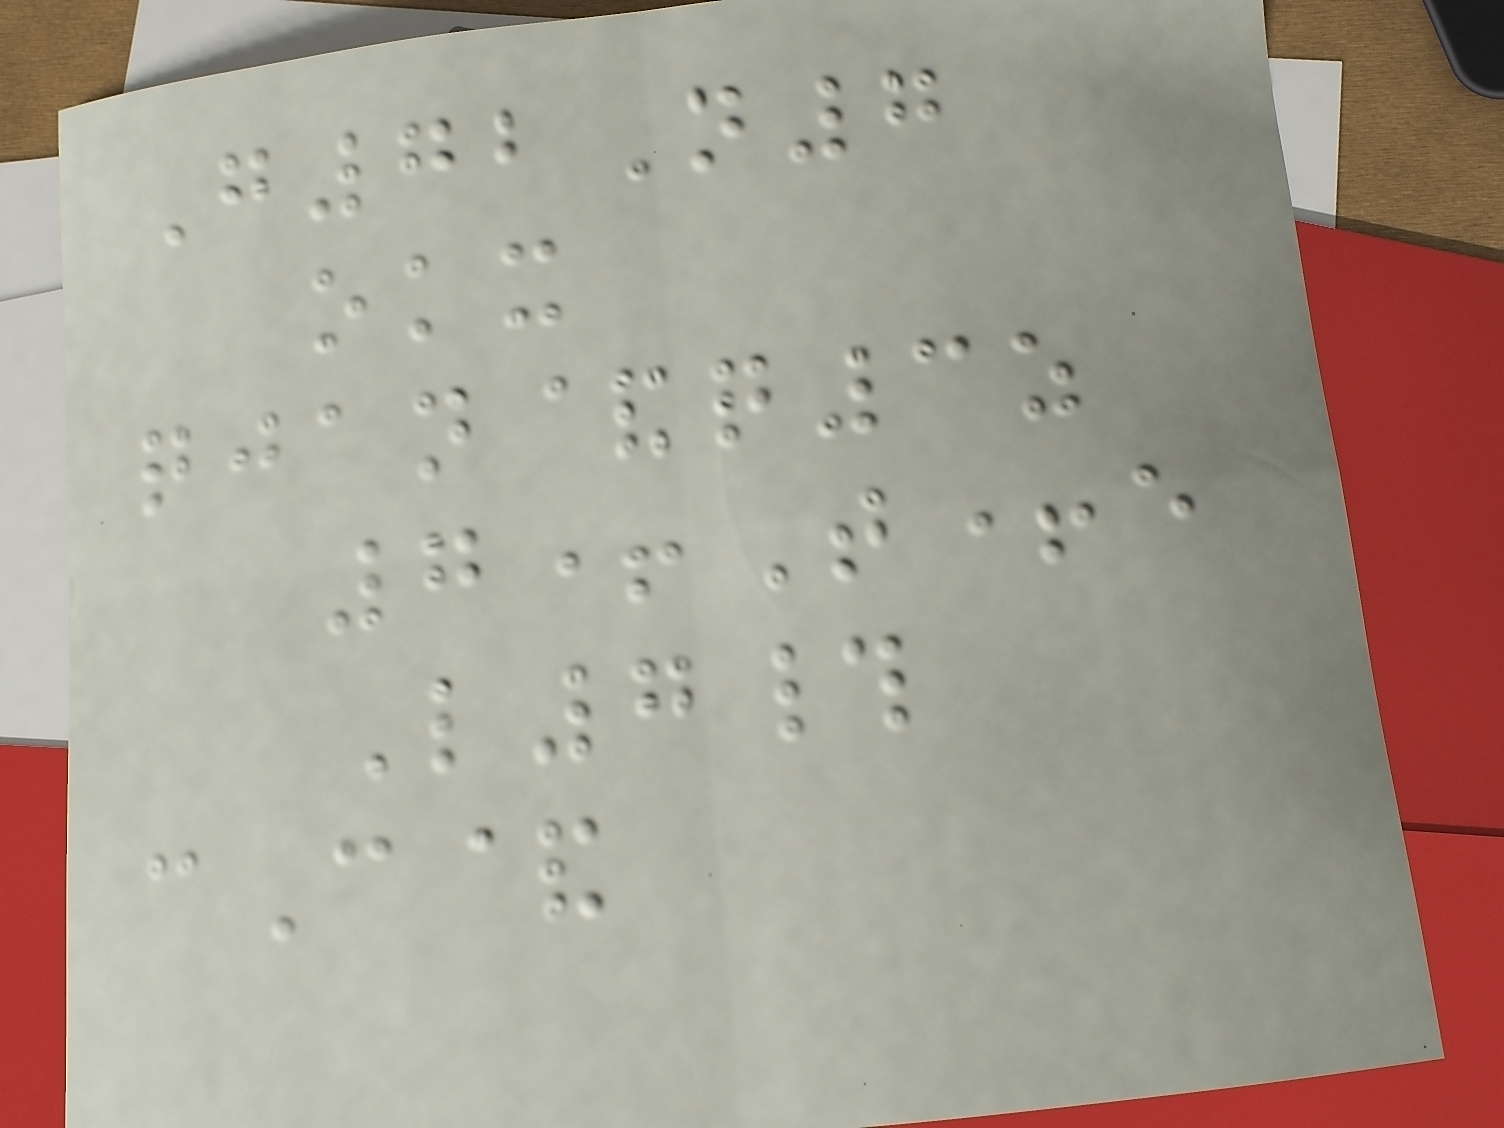G72N7
okx
qjan&q3z
7+T+e
L7#
cC&
